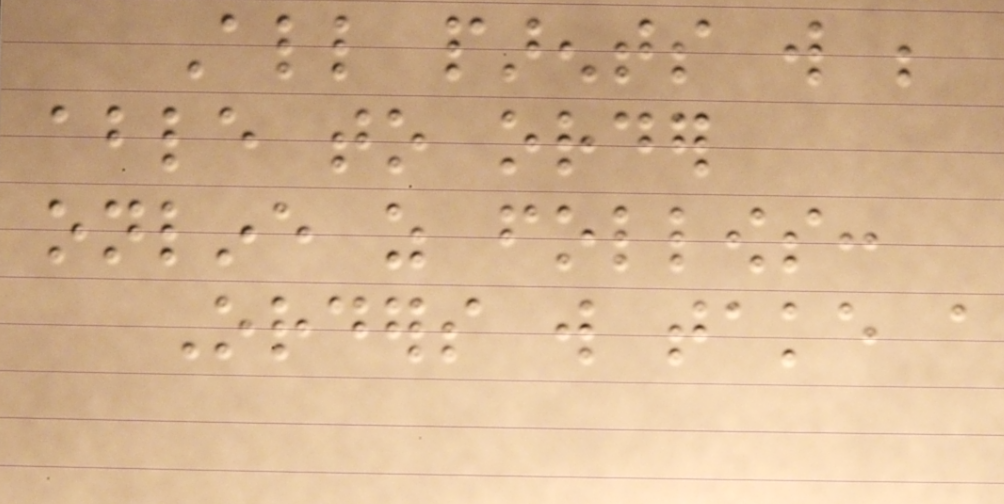All parents will be
able to order
online as follows:
Orders will take a
